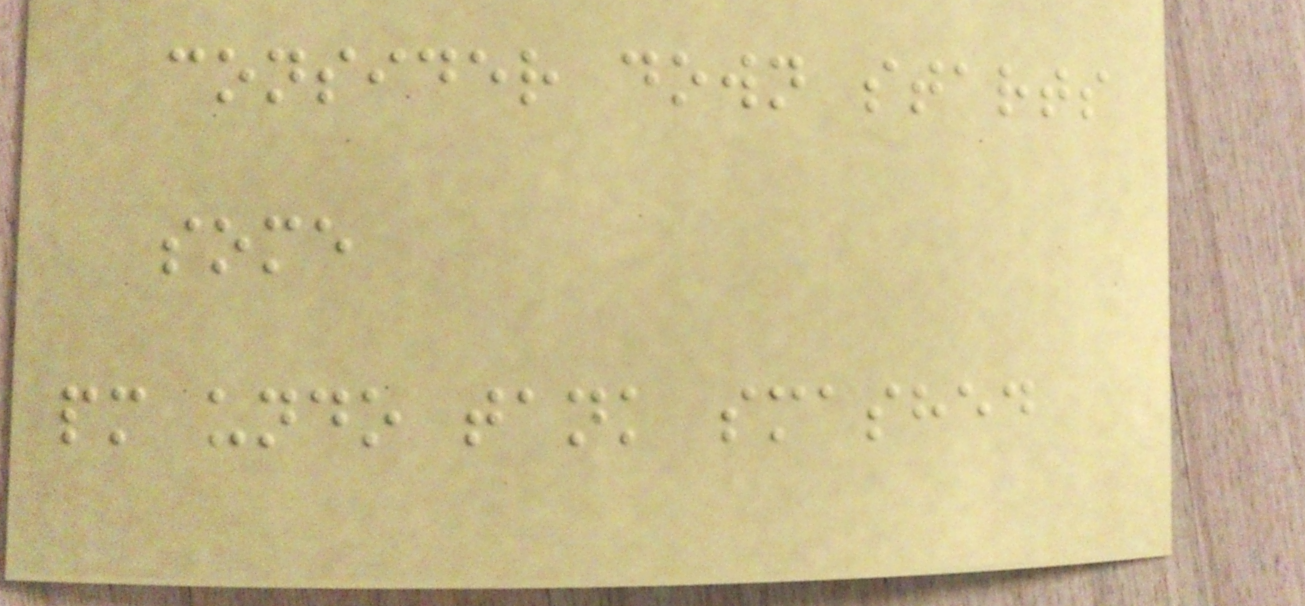consider down starts
some
pm undo tank smashed
